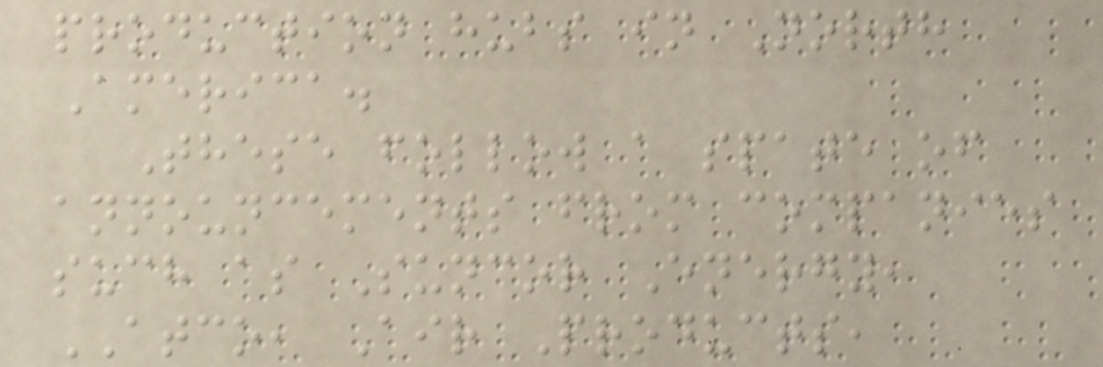production hubs in North
America.
These follow a spate of
announcements from companies
such as Suncor Energy,
ATCO, Air Products,
